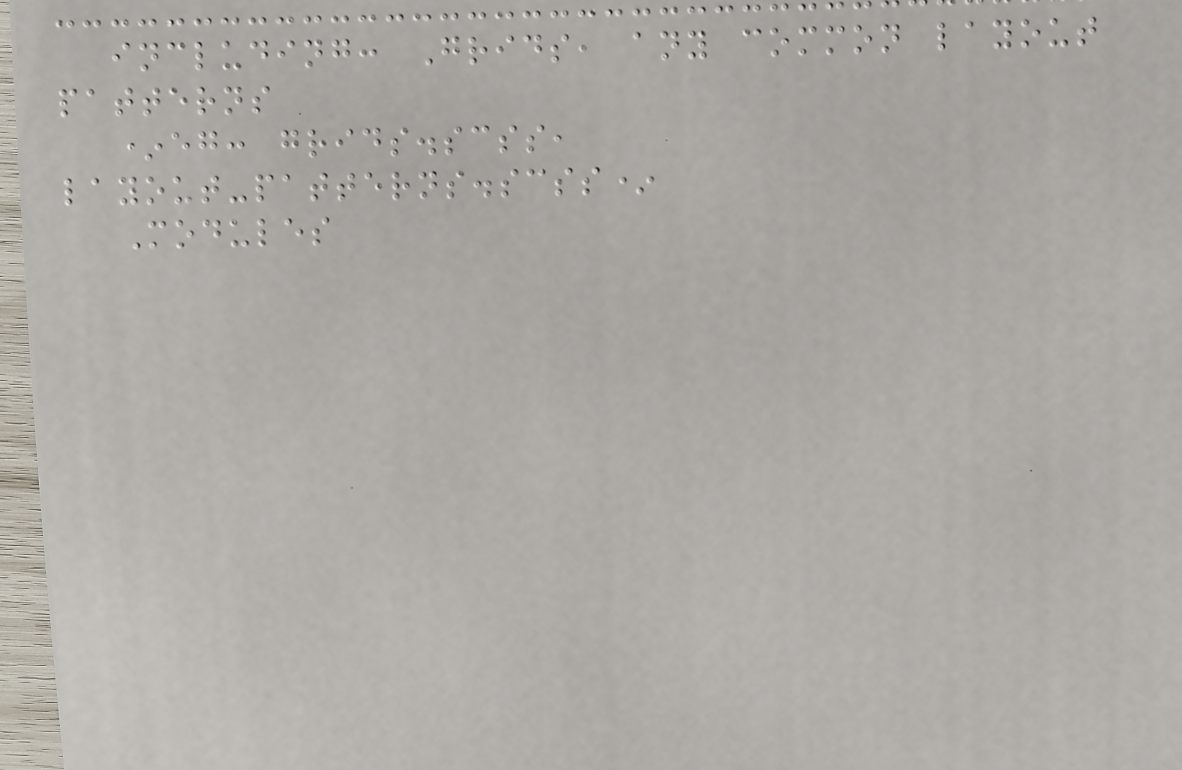including: Grids, any common layout
patterns
*eg: grids.scss,
layout-patterns.scss*
Modules
